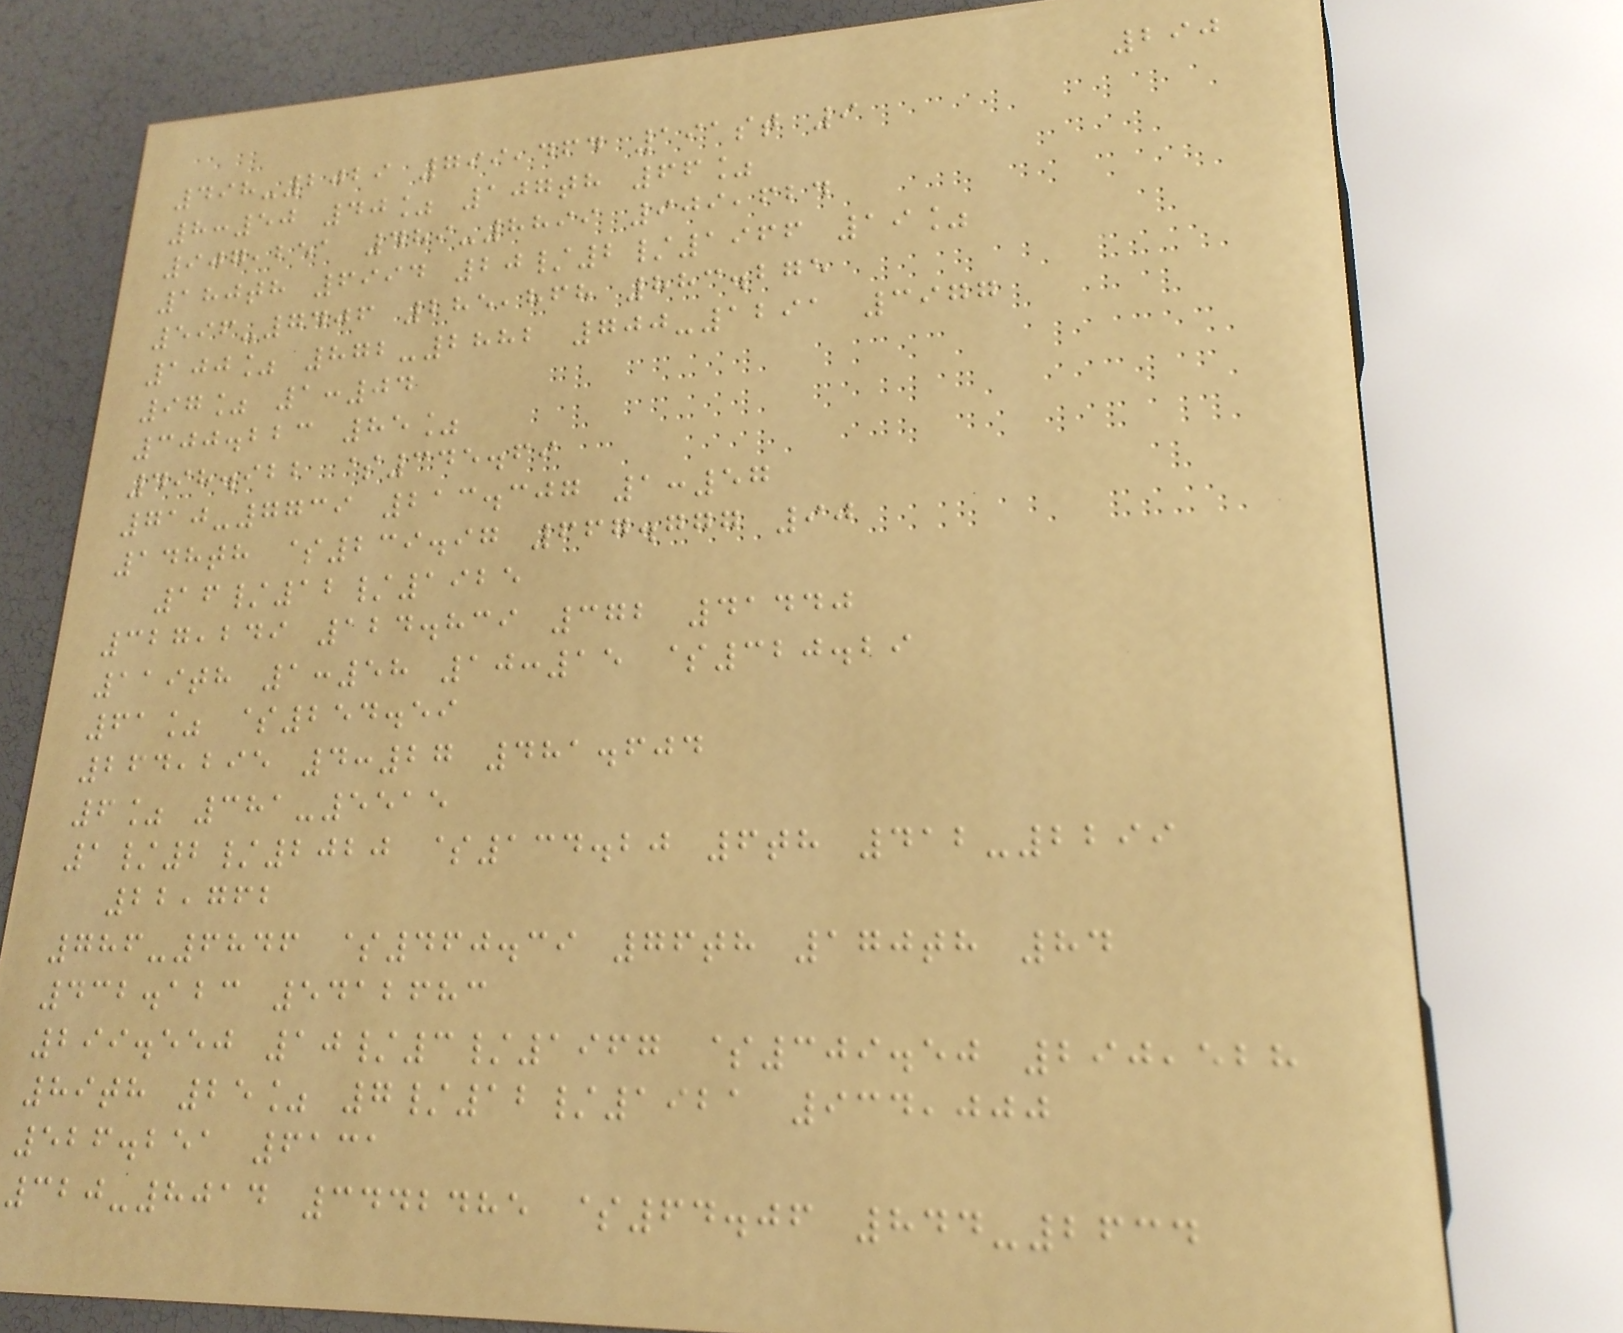290
498-2029 799,464 191st 9
8:50 40% 107th 66%
907,251 489-8899 909,624
180th 6994 20/2/1966 19%
596-7406 285,868 883.275
100% 872-2882 700-1291 3977
97% 1:04
300.223 85%
498.922 $345.69
710-7739 213.307 1:57
148th $239.97 667.777 90
16/12/1925
327,249 124.839 372 41440
119th 1:58 10:15 $320.29
61% $254.59
264,295 4:27 481.604
6% 381-5515
1/2/2020 $134.20 6th 412-2299
22,762
786-6846 $460.39 76th 170th 84
432.123 5412683
299.550 10/3/1967 $309.50 290,528
89th 25% 7/12/1921 934,000
526.251 6131
320-8014 3442485 $64.06 844-2634
